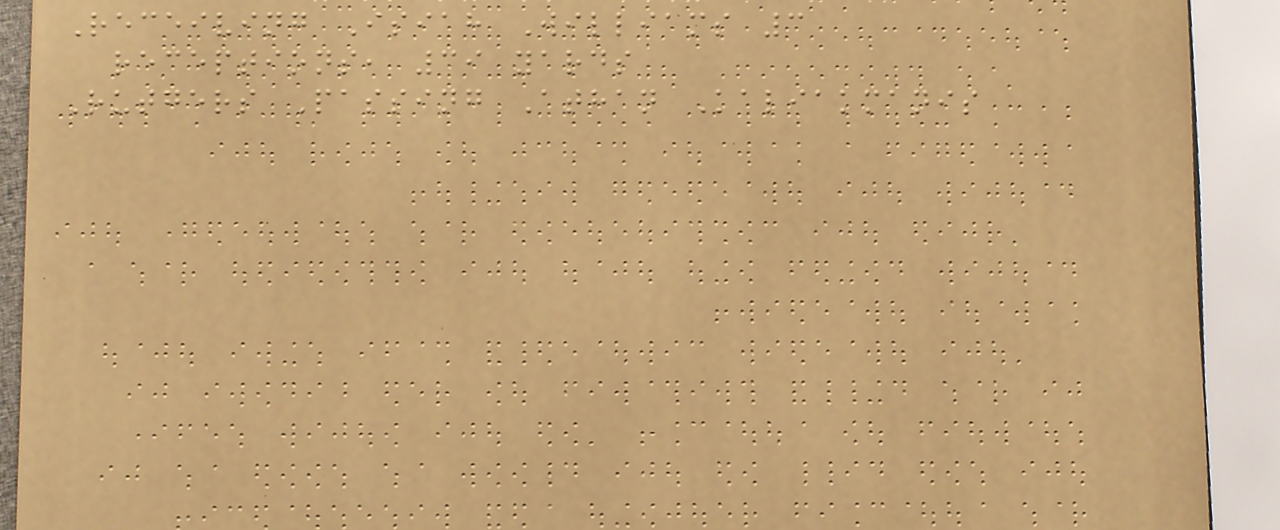Receiving Isiah Williams 3
receptions, 39 yards
Rutgers Passing Athan Kaliakmanis
